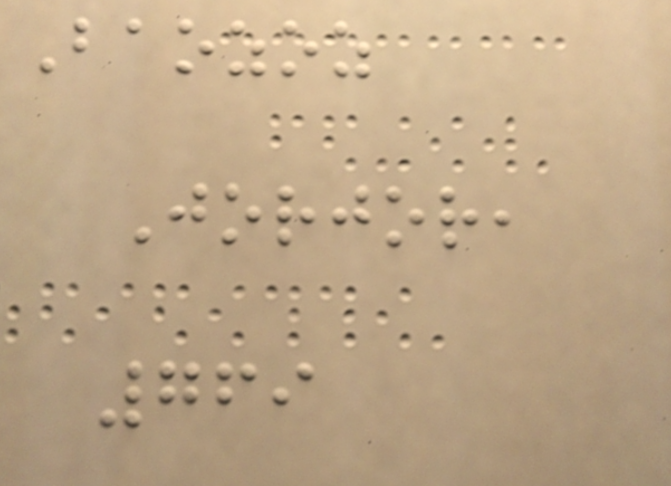Baozoz
Jorjor,
769
